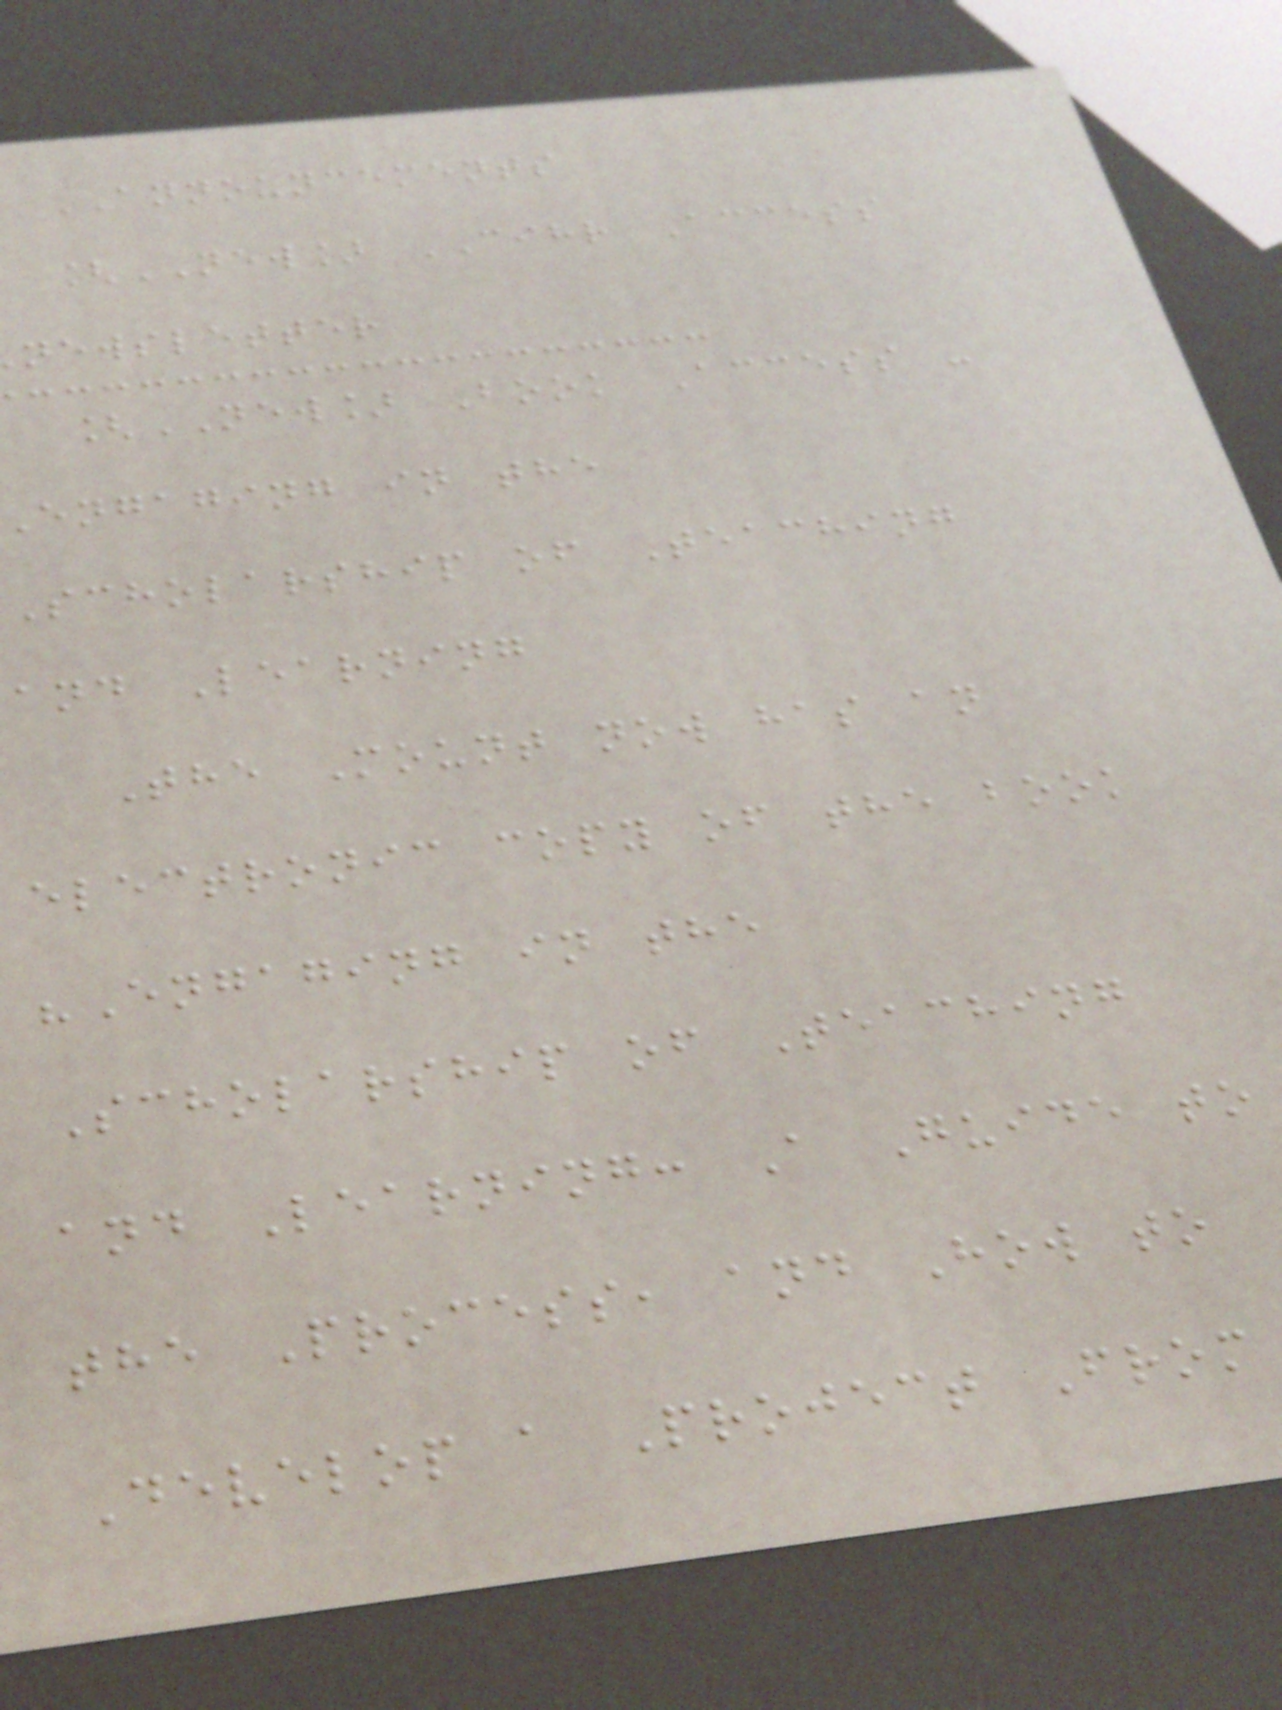ANNOUNCEMENTS
[NEW] CIHR Access
newsletter
[NEW] Book Access -
engaging in the
Scholarship of Teaching
and Learning
The Mount now has an
electronic copy of the book
"Engaging in the
Scholarship of Teaching
and Learning: A Guide to
the Process, and How to
Develop a Project From
